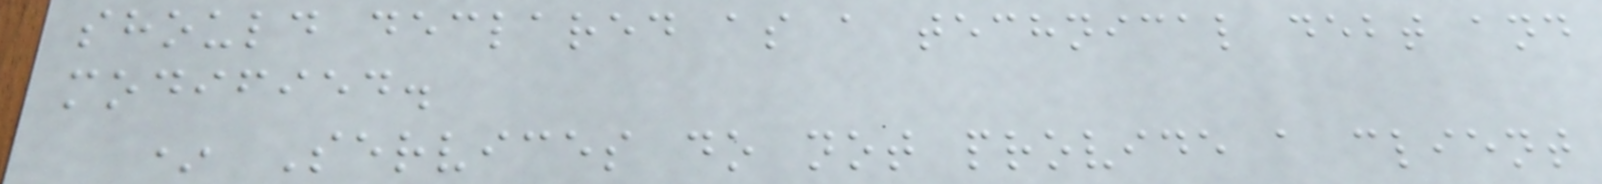should declared as a technical debt and
modified.
* Services do not provide a client
